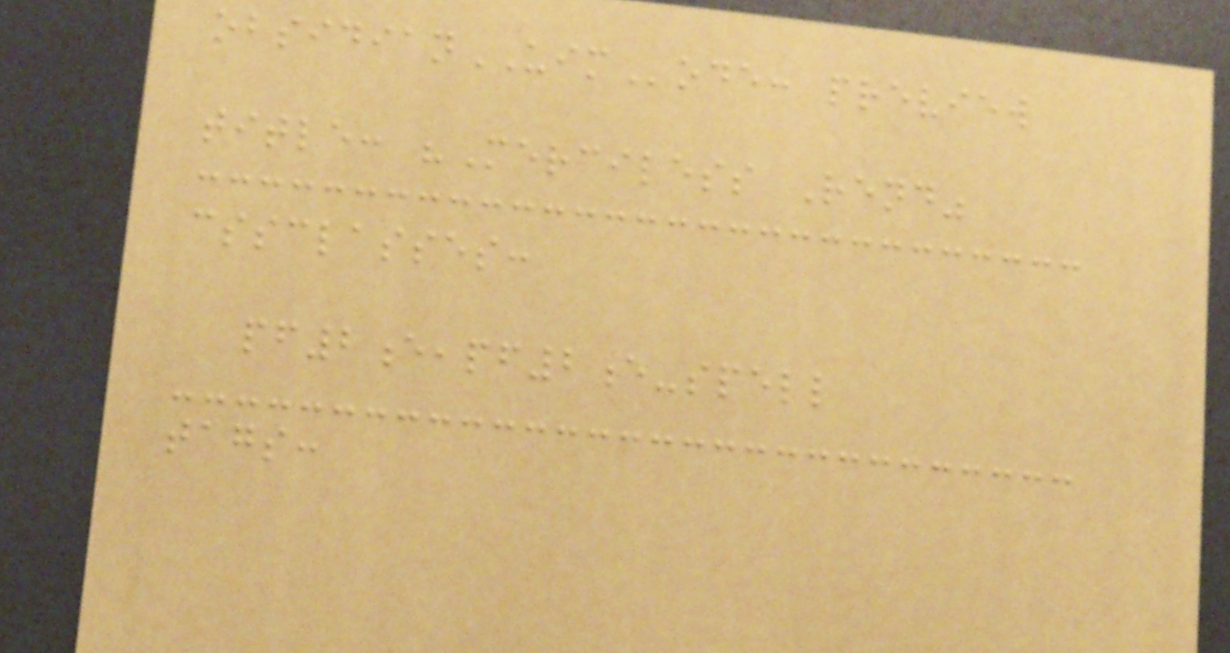obsidianUIMode: preview
title: "Merciless Rend"
cssclasses:
pf2e,pf2e-spell
tags:
